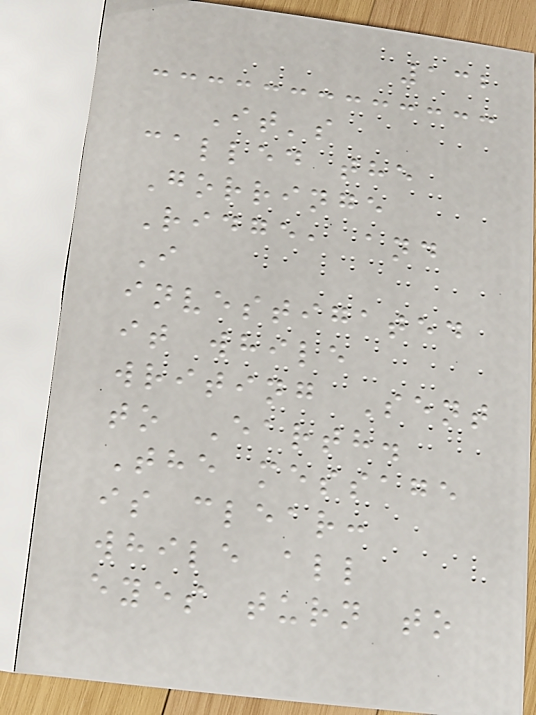132
It's
called the
Gorringe
Ridge, and
I
investigated
it while
writing Sent
to Earth.
The message
is clear:
while all
eyes turn to
